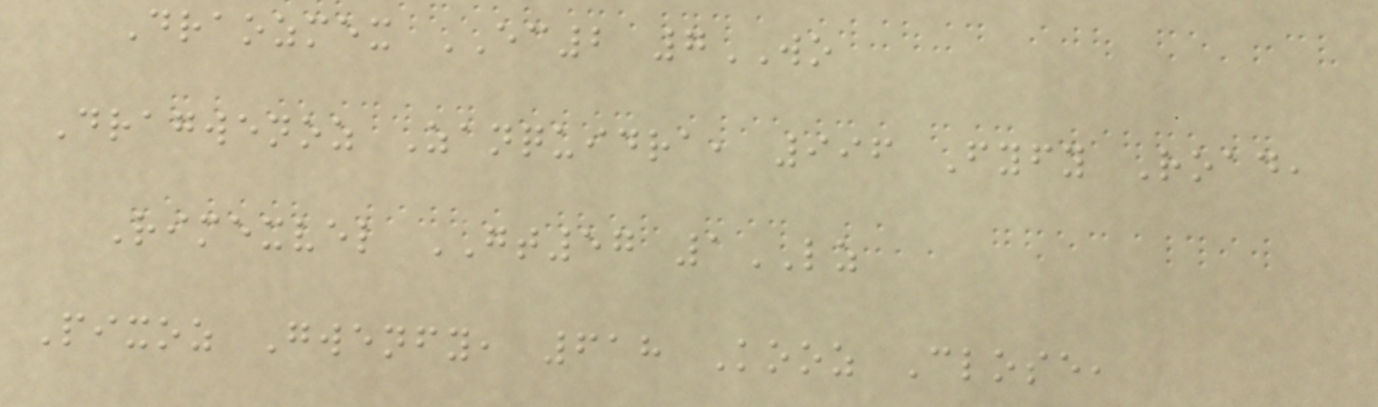Draozmex EC2 7WO
Dragwenoz Zanquidra, 996 Fyfy Road,
Rimexvel GT57 1LZ
Pixoz Gwenfy, 618 Kooz Close,
